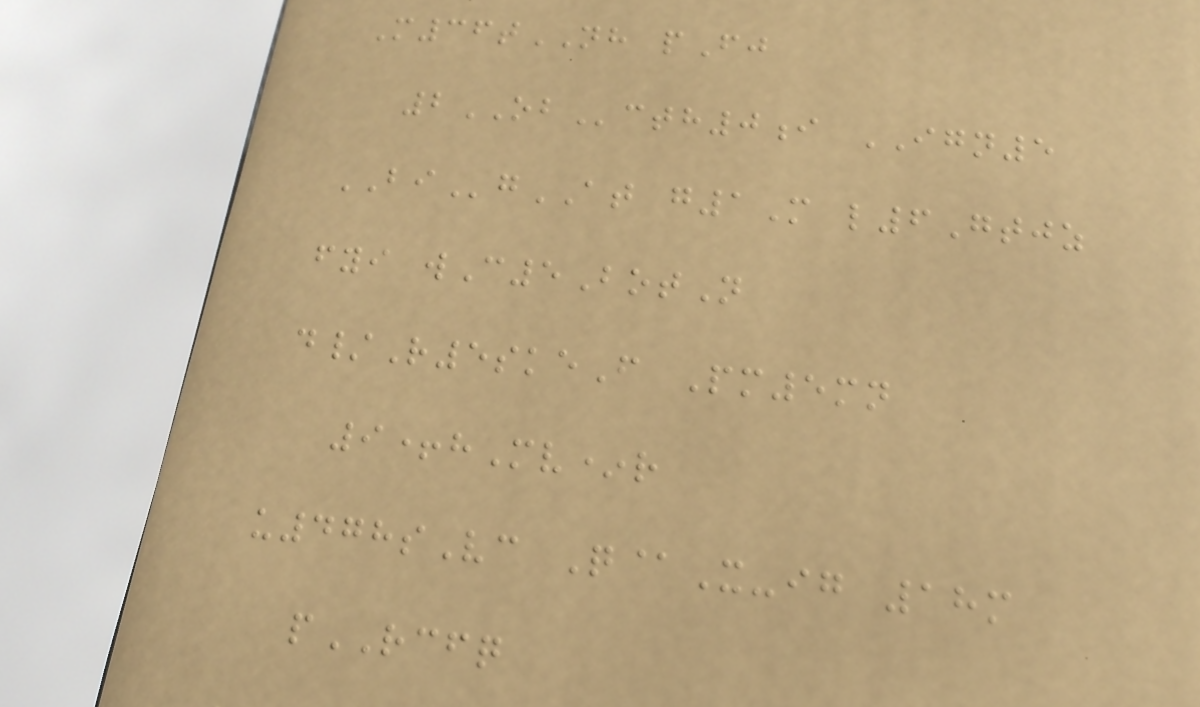M36tNH pFj
2OBcth0i IGN5
BIgAT g1M l6Gtjz
fyi wC5BotN
d/R5skeF Pm5mn
9+hMv*r
u478sVc Q@X-ig 18m
pRCFQ
